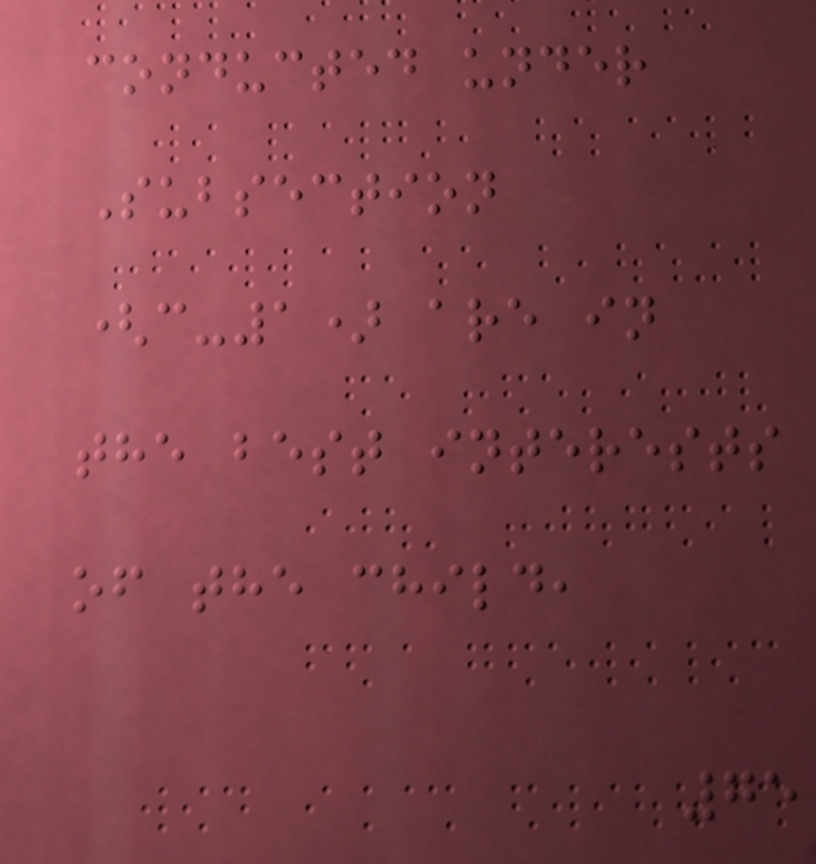conducted under
Subsection
(c-1) are in
the best interests
of the child,
75
